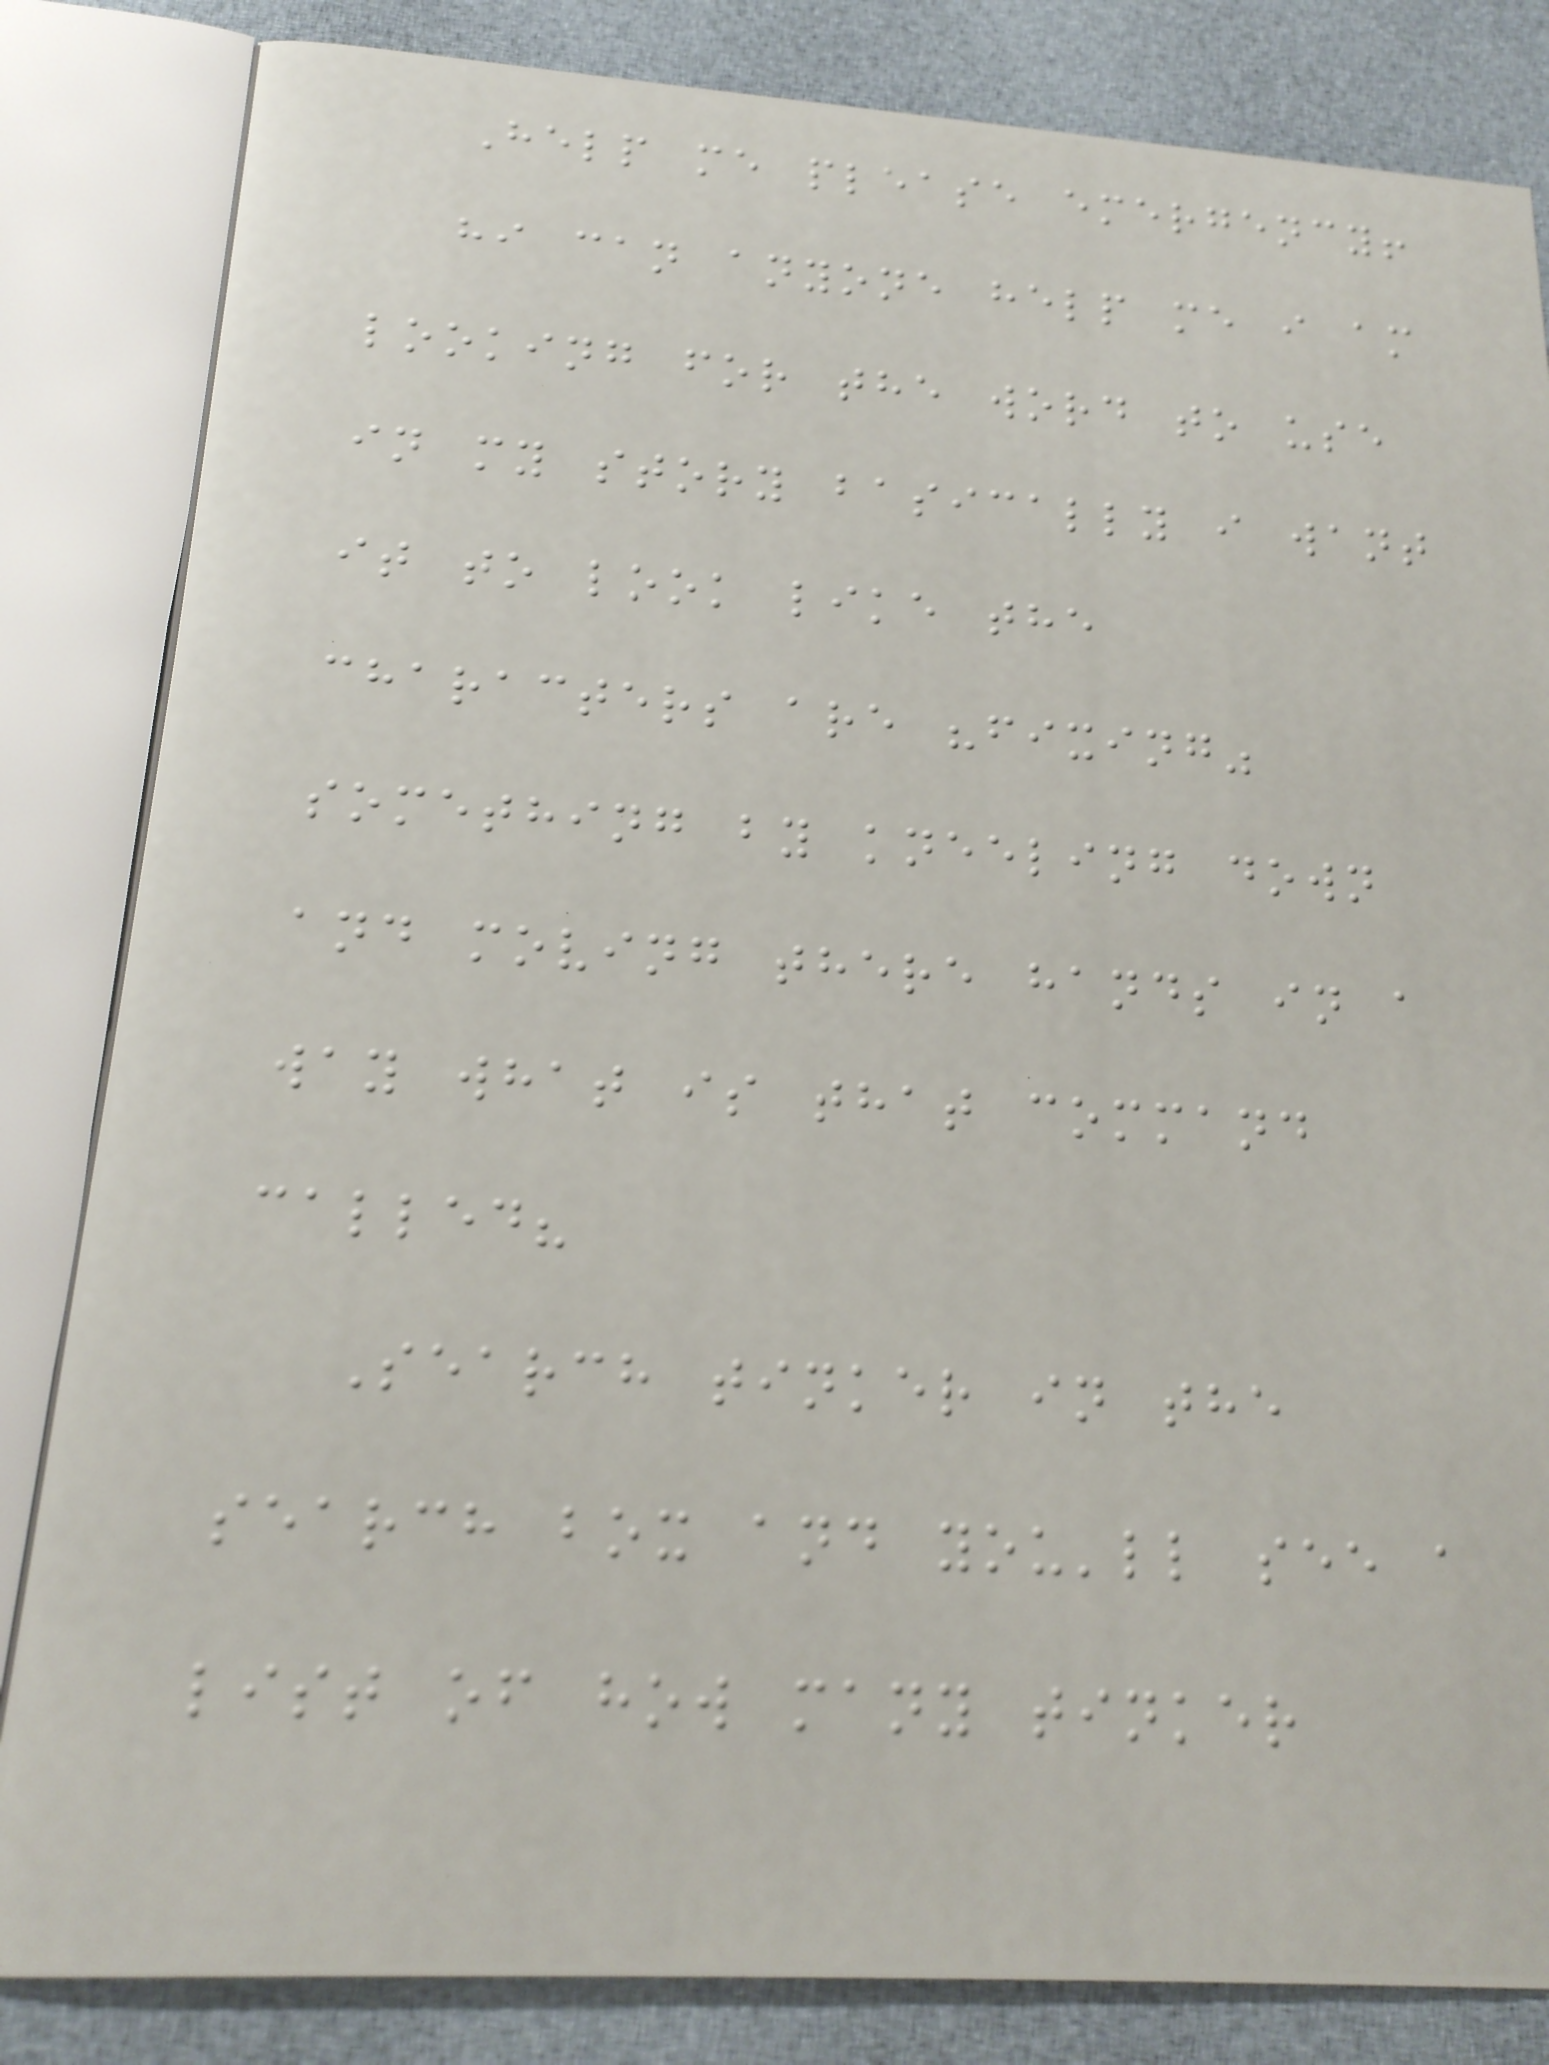Help me please emergency!
hi can anyone help me i am
looking for the word to use
in my story basically i want
it to look like the
characters are "fixing"
something by kneeling down
and moving there hands in a
way what is that command
called?
Search tinker in the
search box and you'll see a
list of how many tinker
